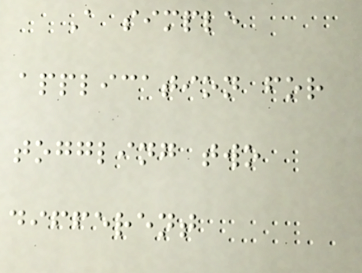A simple
application for
toggling two
different
